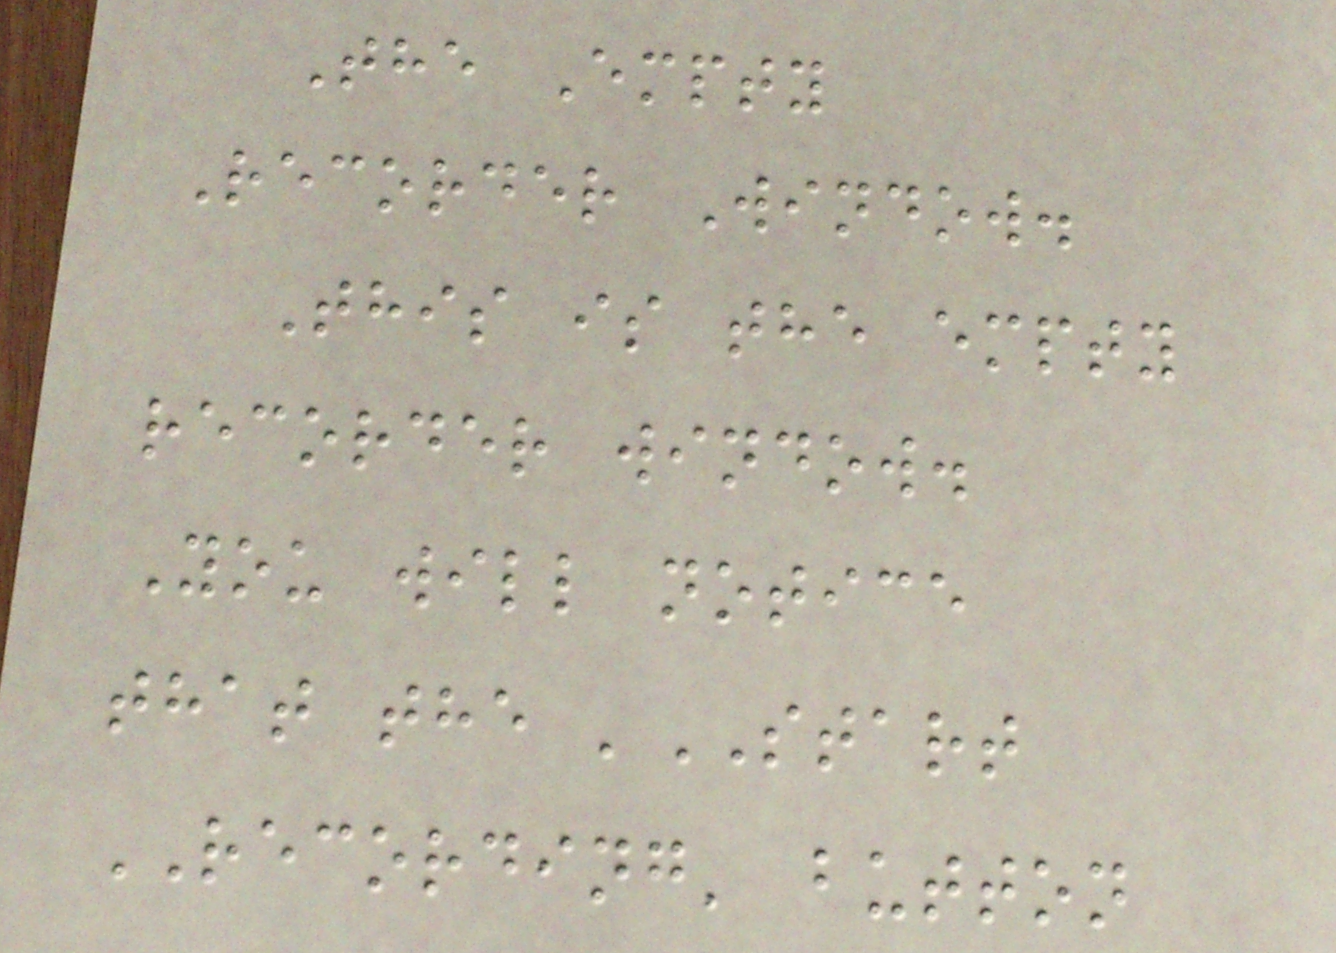The Empty
Recorder Window.
This is the empty
recorder window.
You will notice
that the 'START
RECORDING' button
